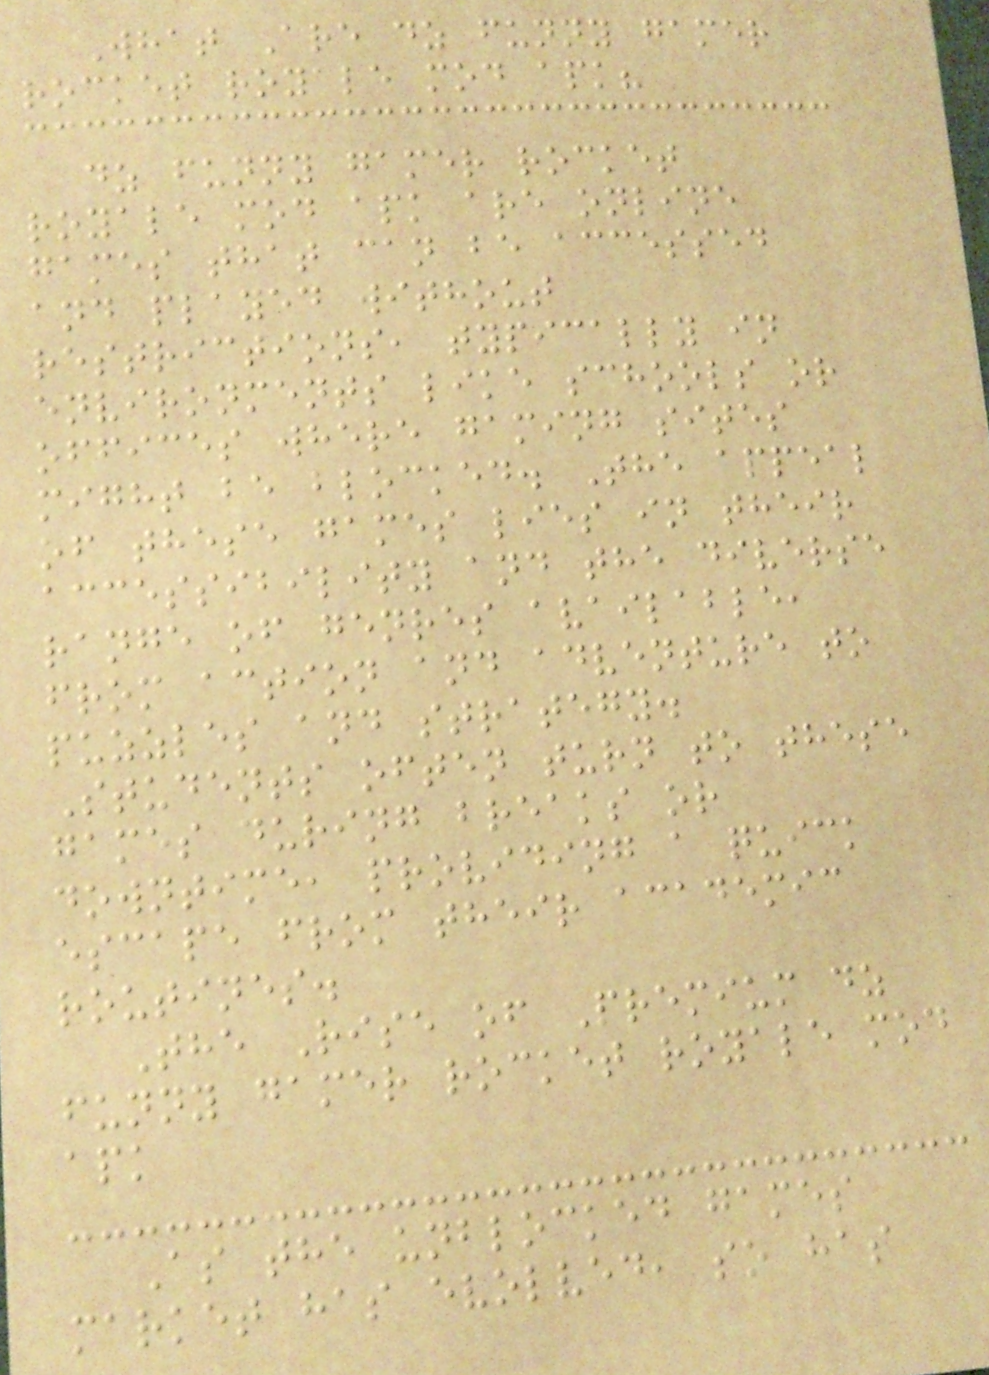What Are dz funny gamer
rocket royale mod apk?
dz funny gamer rocket
royale mod apk are online
games that can be accessed
and played without
restrictions, typically in
environments like schools or
offices where gaming sites
might be blocked. The appeal
of these games lies in their
accessibility and the diverse
range of genres available,
from action and adventure to
puzzles and strategy.
Students often turn to these
games during breaks or
downtime, providing a quick
escape from their academic
routines.
The Rise of Premium dz
funny gamer rocket royale mod
apk
As the unblocked games
market has evolved, so has
